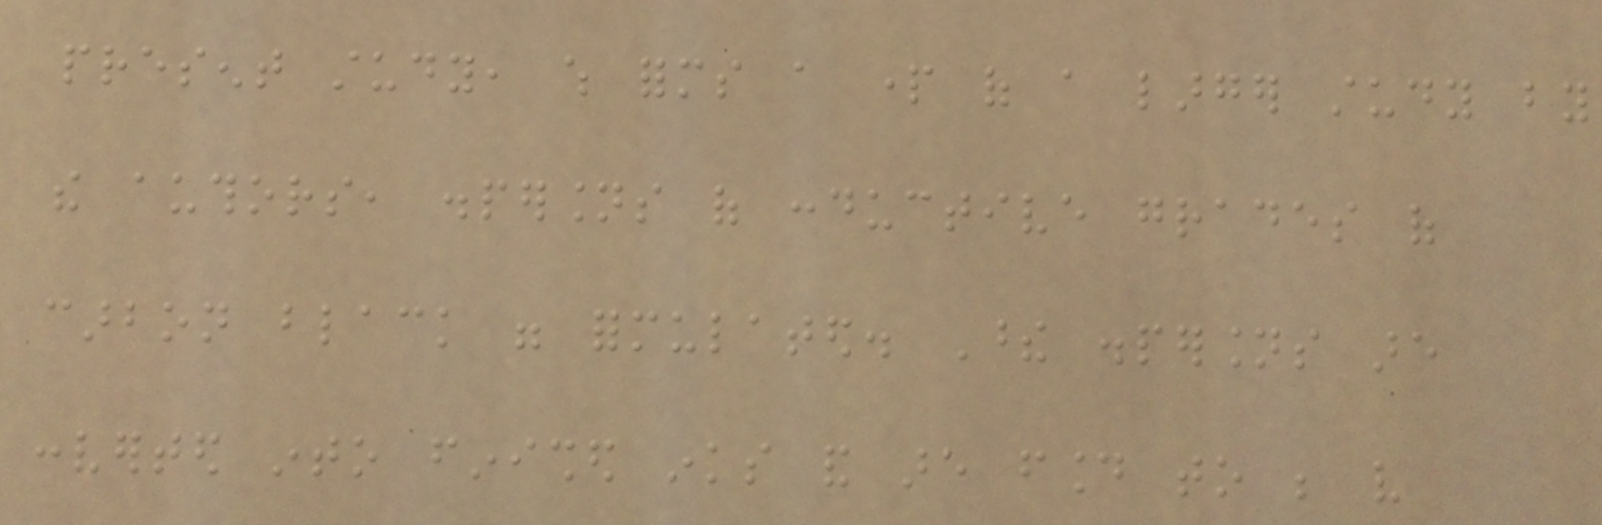present study, which forms a part of a larger study by
the authors, dispersions of conductive grades of
carbon black were formulated. These dispersions are
converted into finished inks and are found to be very
